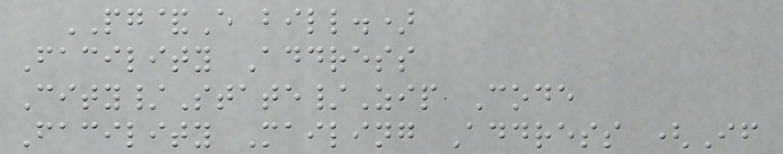PG&E bill.)
Facility Address
City/State/Zip Code
Facility Mailing Address (If
